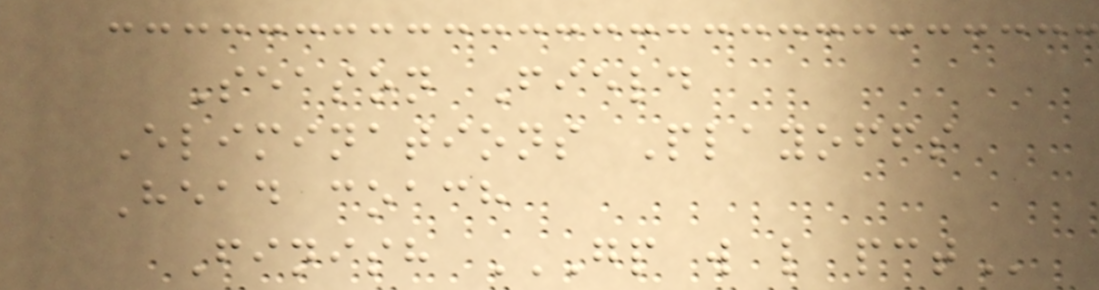Season Field
Eliminations Playoffs
Head coach
Finish GP W L PCT
